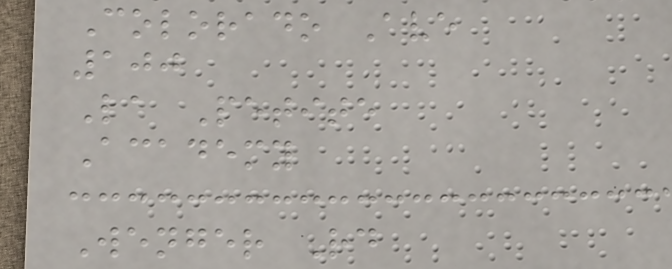Colorado Ave
100
La Petite
Academy
Wenger Rd
